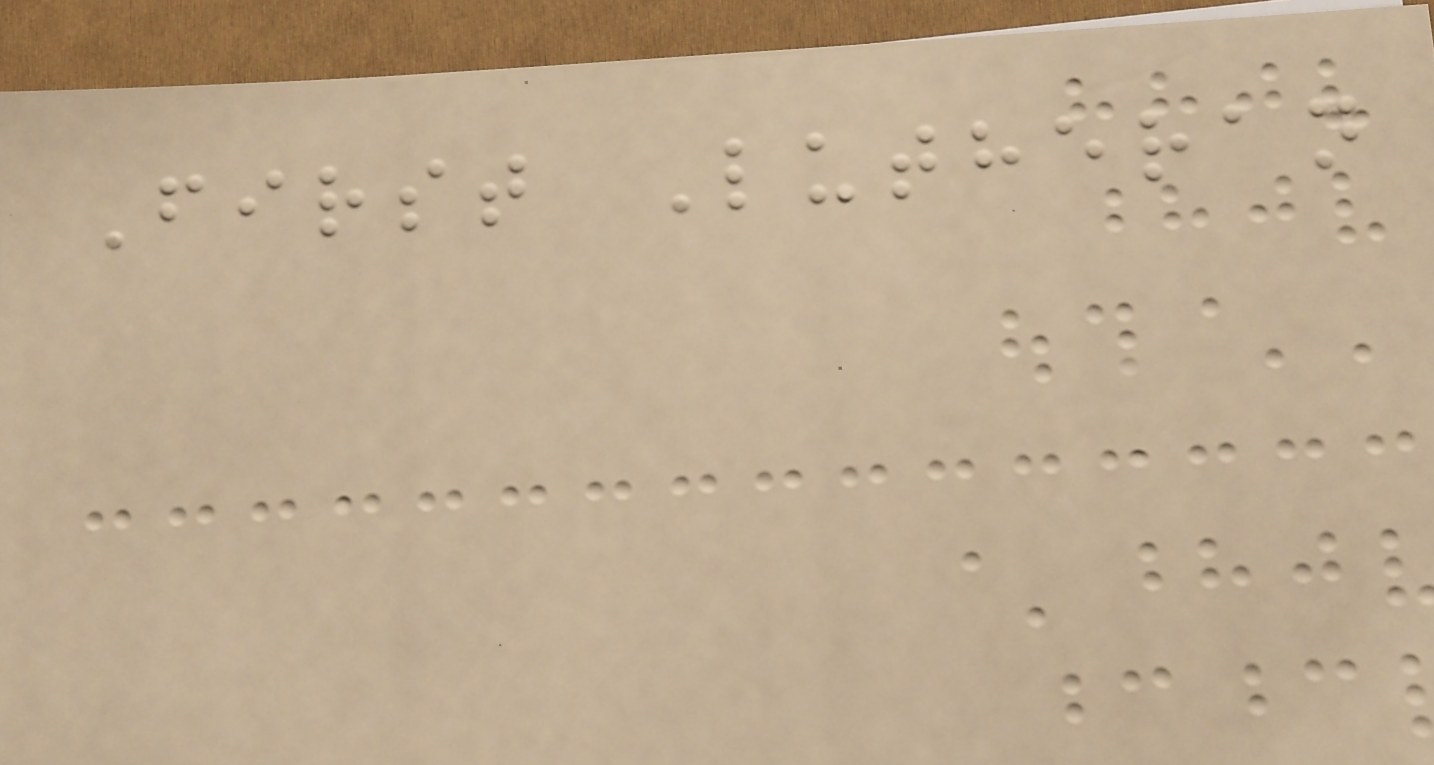First Lutheran
